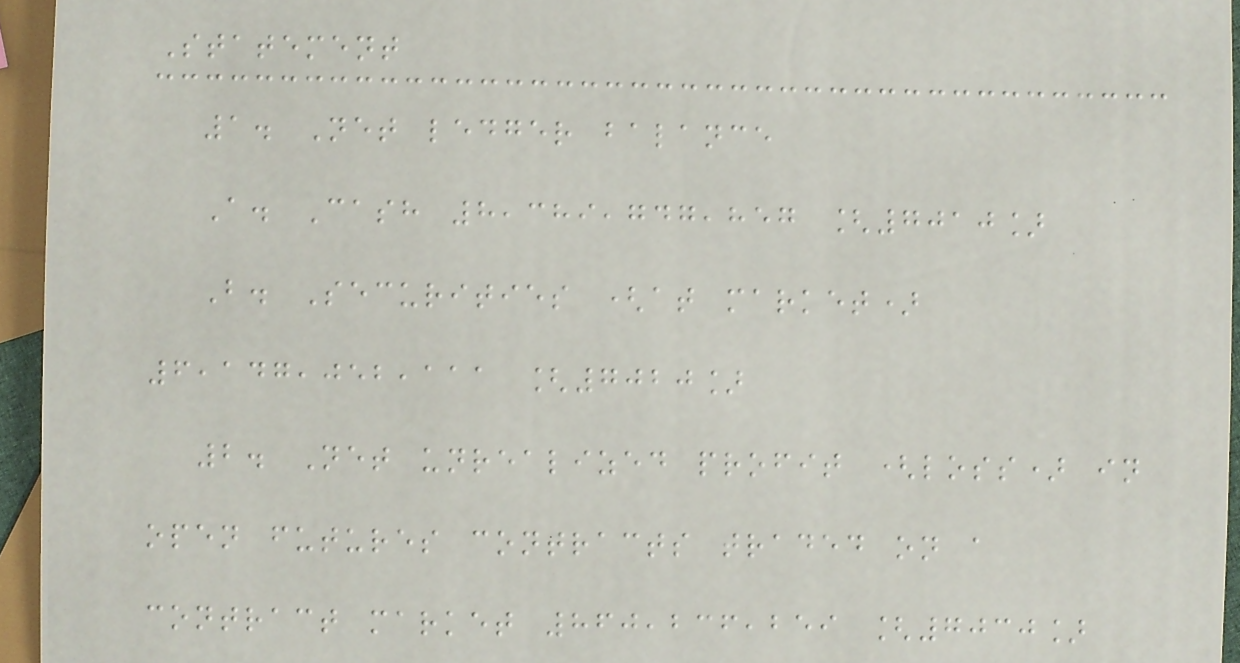Statement
1. Net ledger balance
A. Cash 8,389,747,857 [7010]
B. Securities (at market)
6,147,052,111 [7020]
2. Net unrealized profit (loss) in
open futures contracts traded on a
contract market 860,236,259 [7030]
